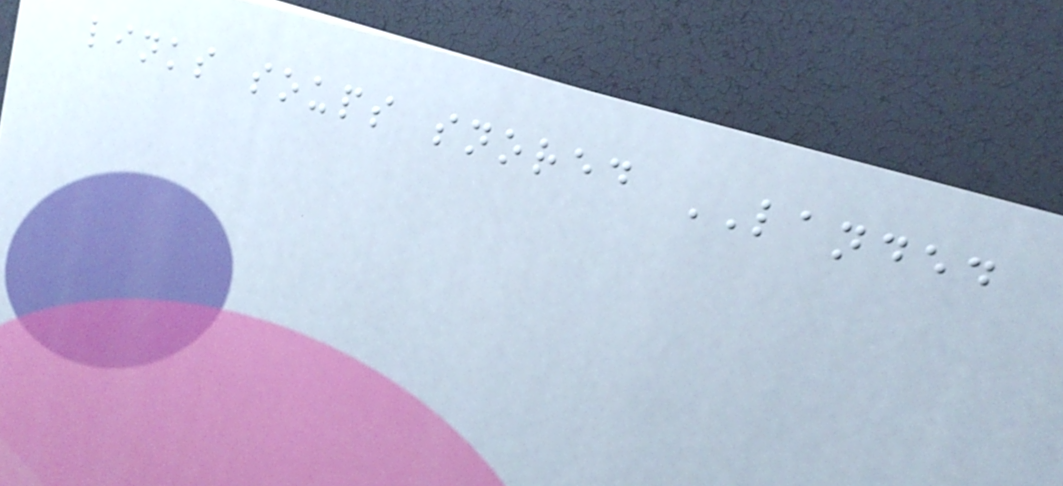links soups snored LANDED
